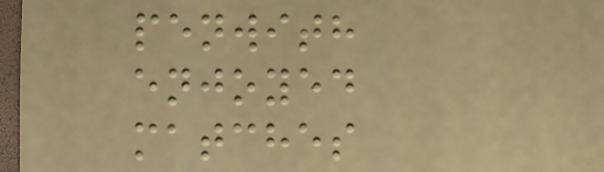penwith
enjoyed
matches
